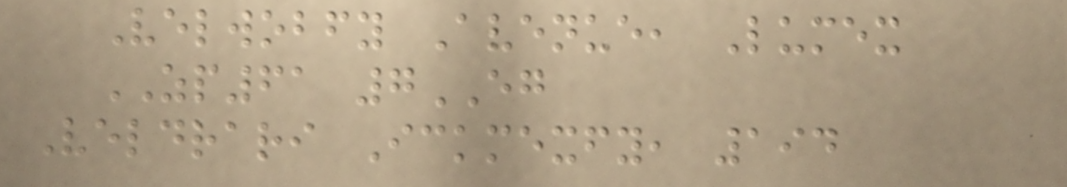Velwobfy Avenue, Lumex
ZP61 7EG
Veldrari Ickmexfy, 194
